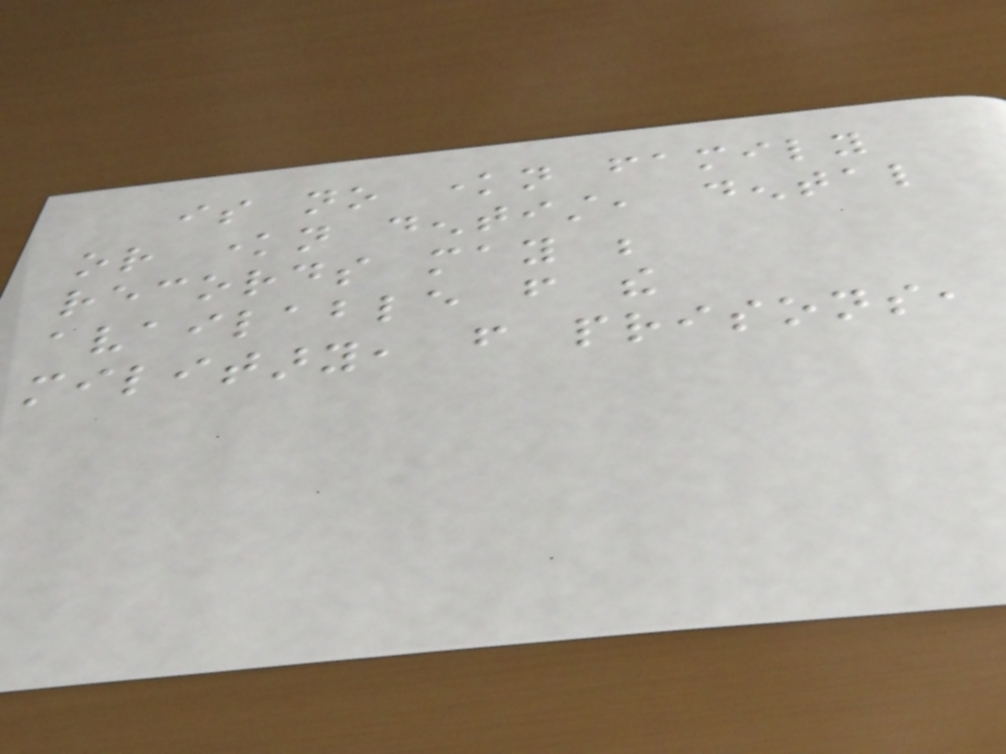is no known family
or known dentist, dental
records may be
available from the
military, from prisons,
